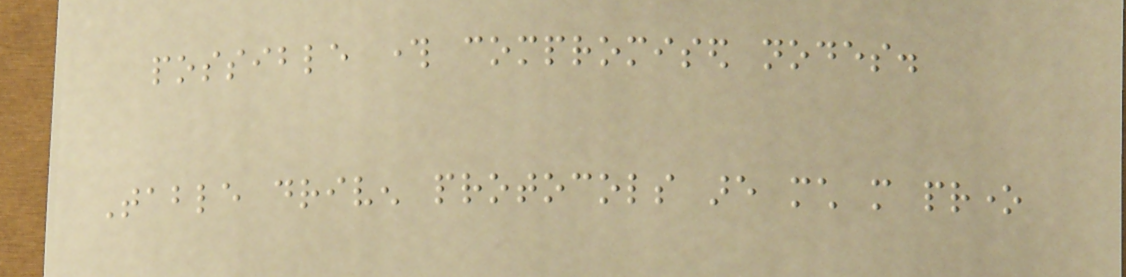possible through compromised nodes.
Table driven protocols are much more prone
